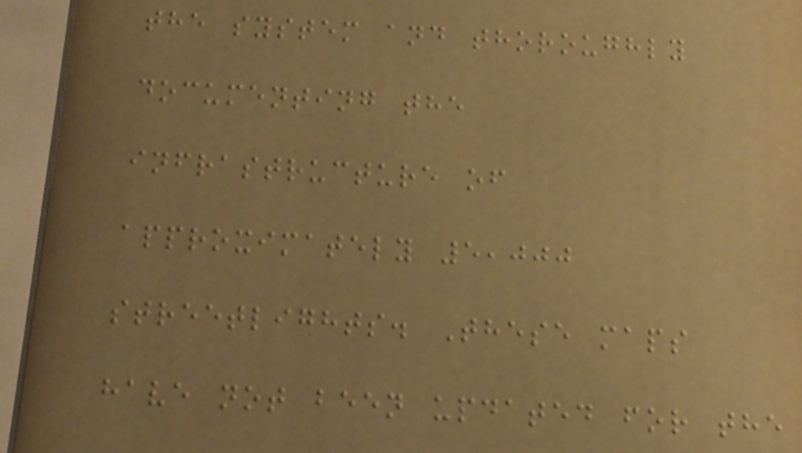the system and thoroughly
documenting the
infrastructure of
approximately 5,000
streetlights. These maps
have not been updated for the
